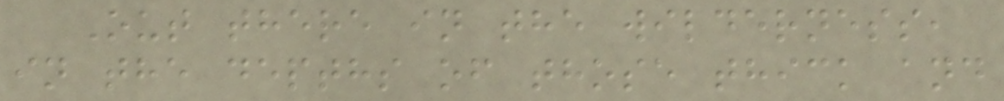Out there in the wilderness,
in the depths of those thick and
